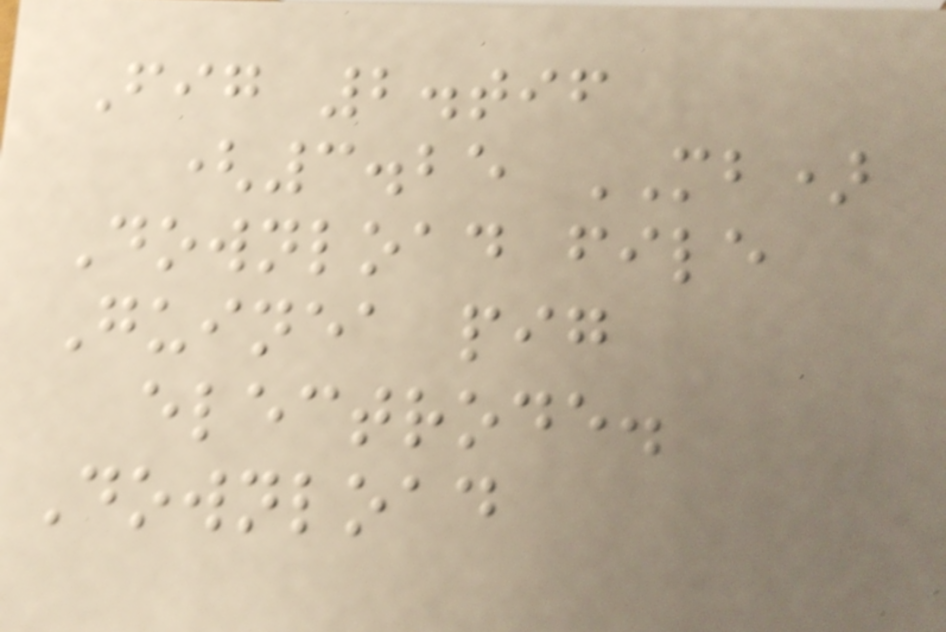Fig 2.tif
(3.25 MB)
Download file
Guinea pig
electrode.
Download
